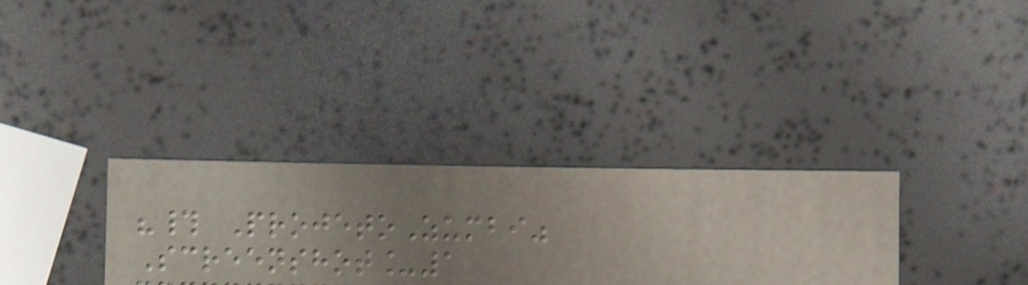"# ProjetoZumbi"
Screenshot_1
